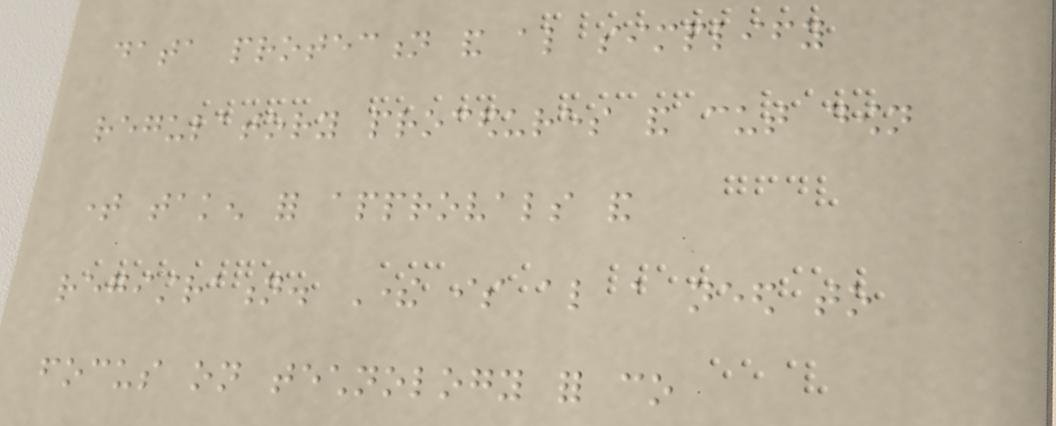data protection and also simplify
regulatory procedures and cut down
time taken for approvals and
registration. There is also a need to
focus on technology for co
